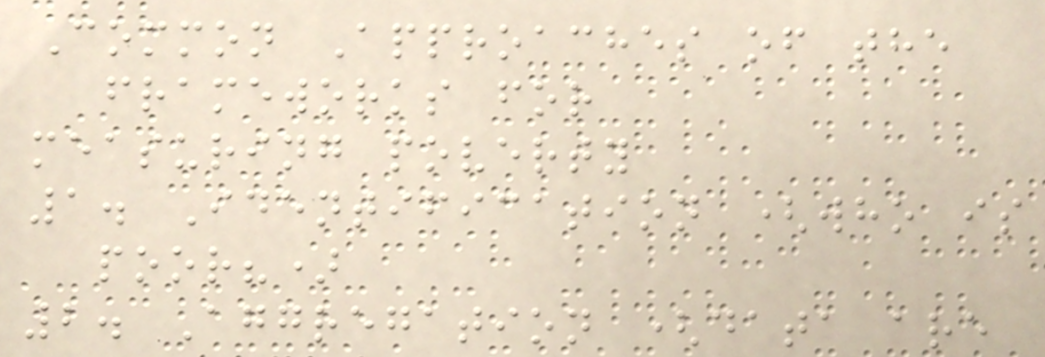Common Approaches of the
frameworks for
measuring poverty
1. Identification (who is
poor?)
2. Aggregation (data are
